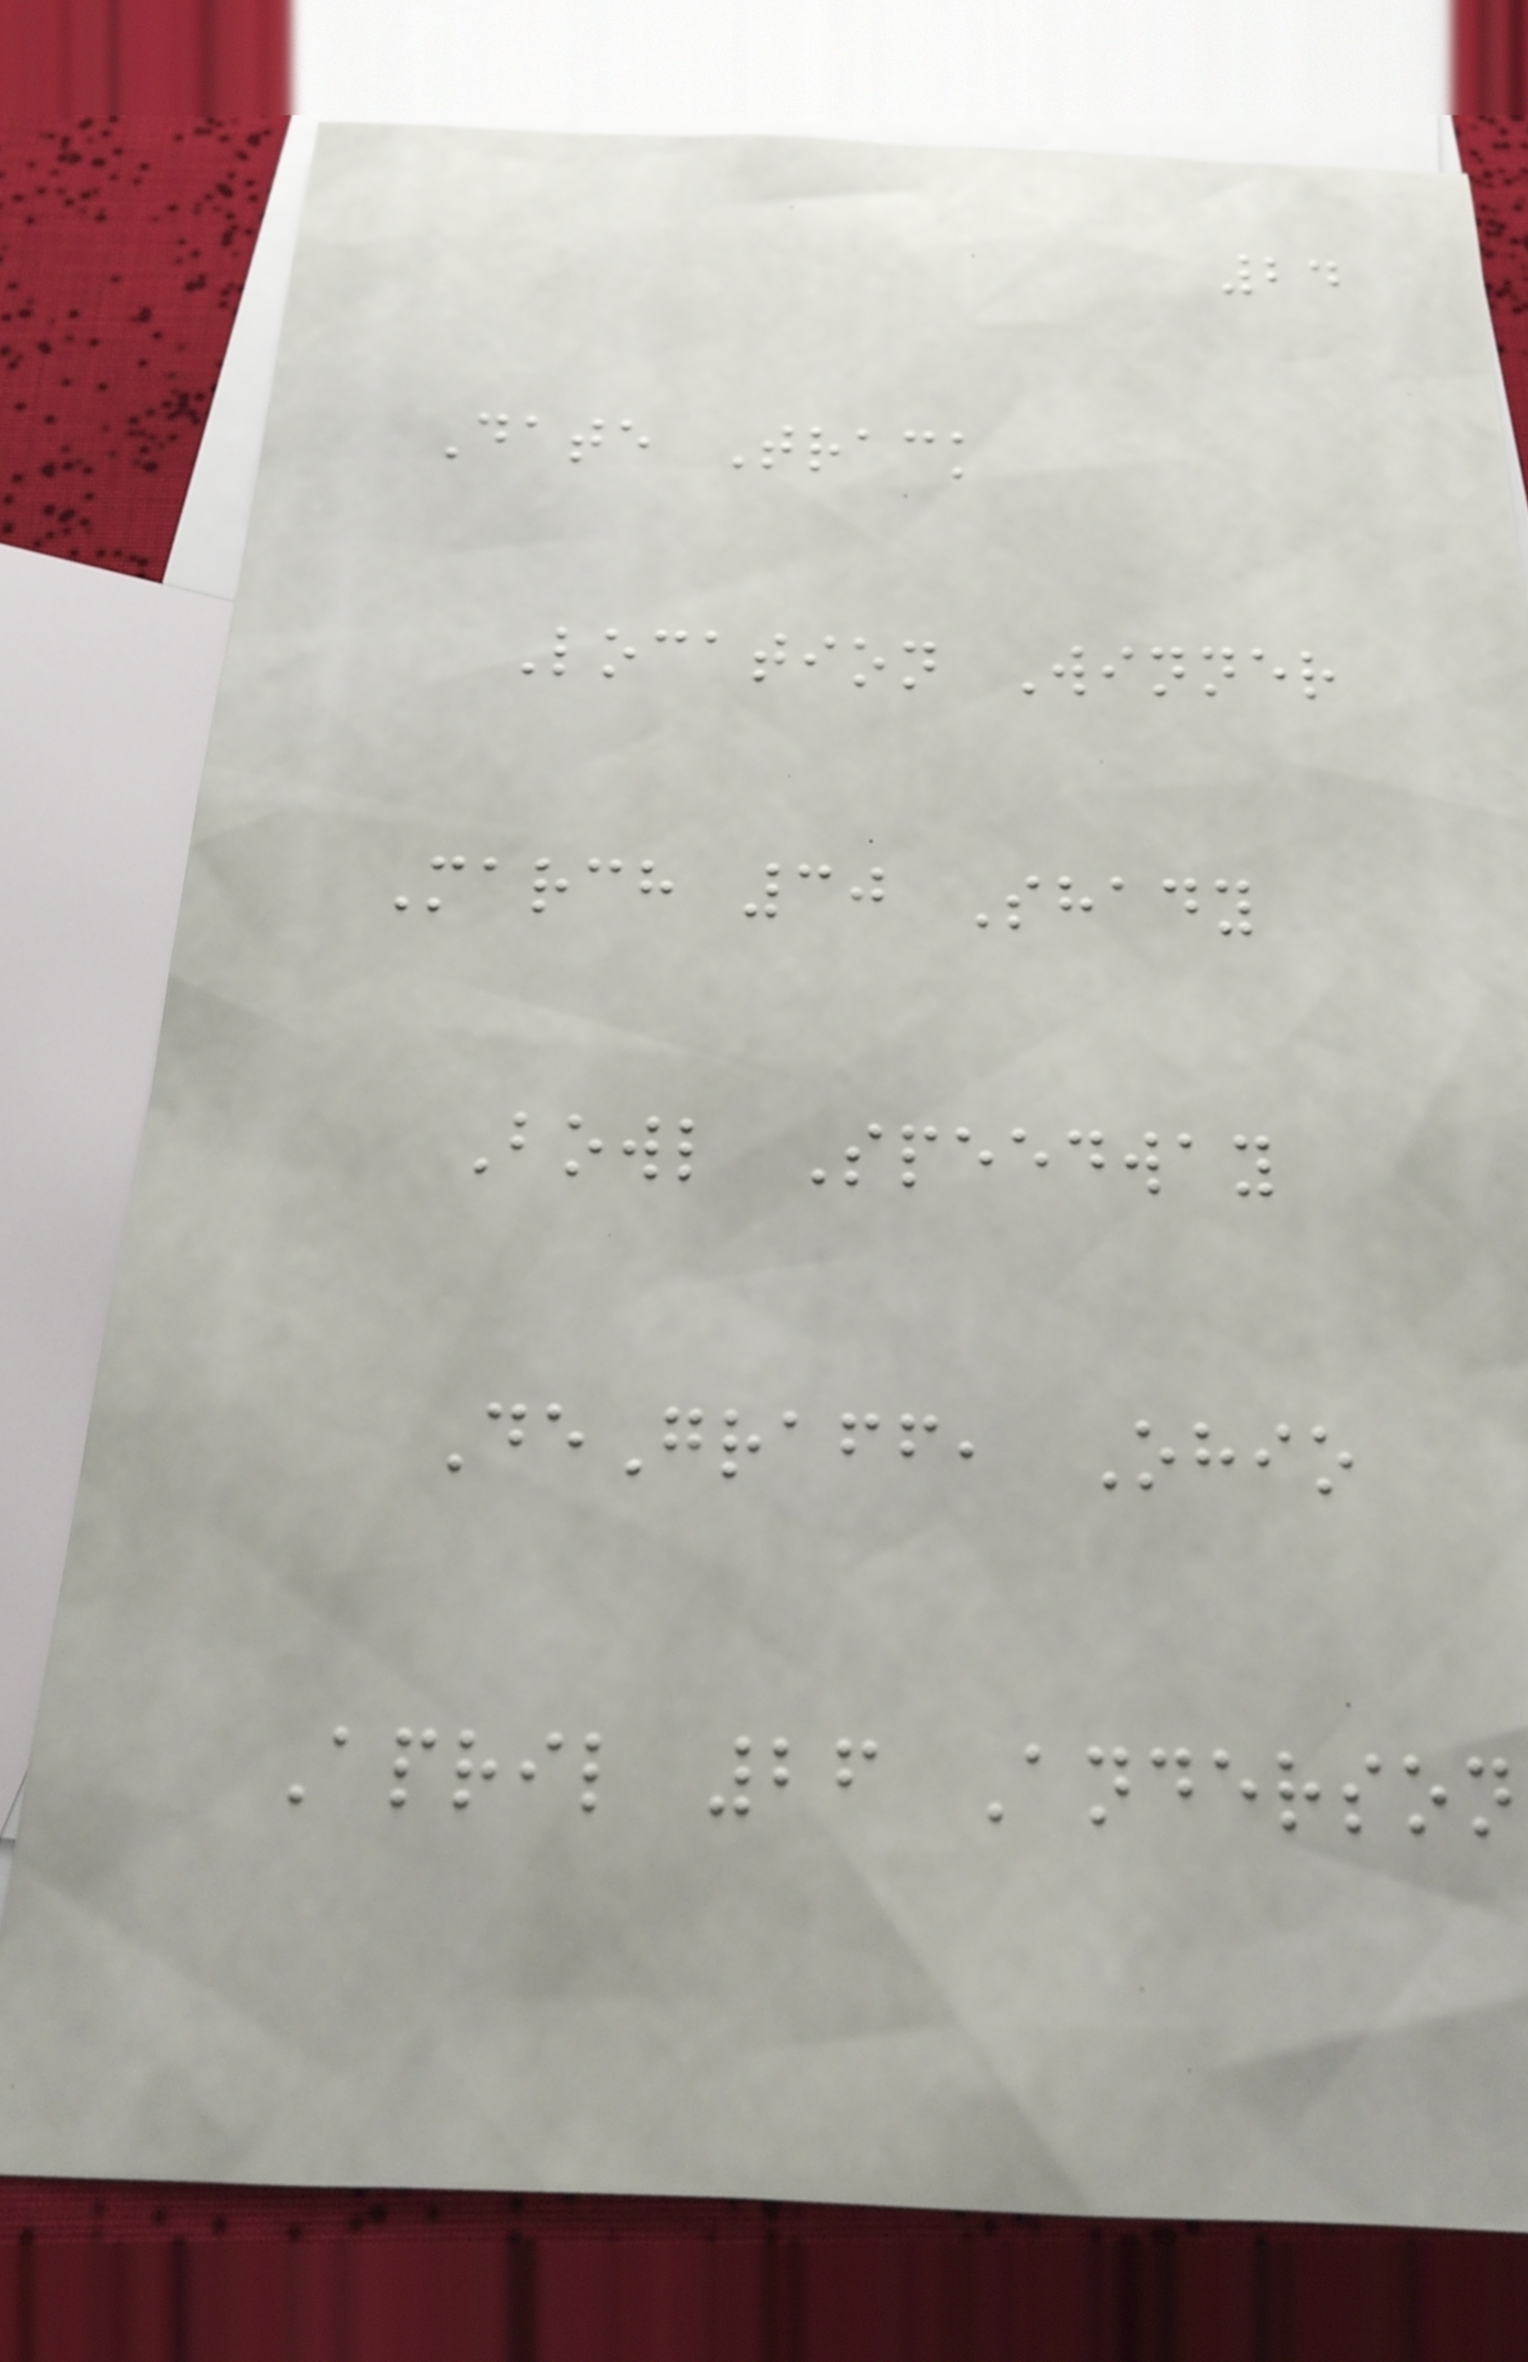24
Date Track
Location Winner
March 30 Shady
Bowl Speedway
DeGraff, Ohio
April 26 Anderson
